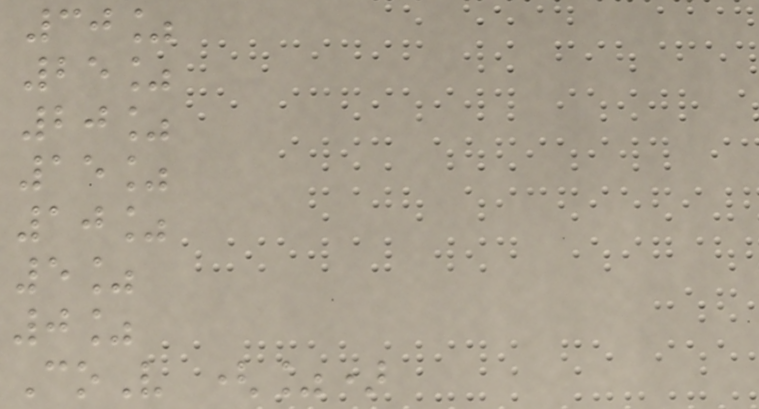30%
25%
20%
15%
10%
5%
0%
CoV (%)
